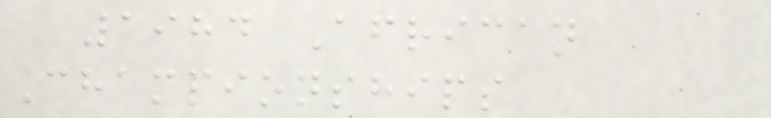1984 African
Championships
